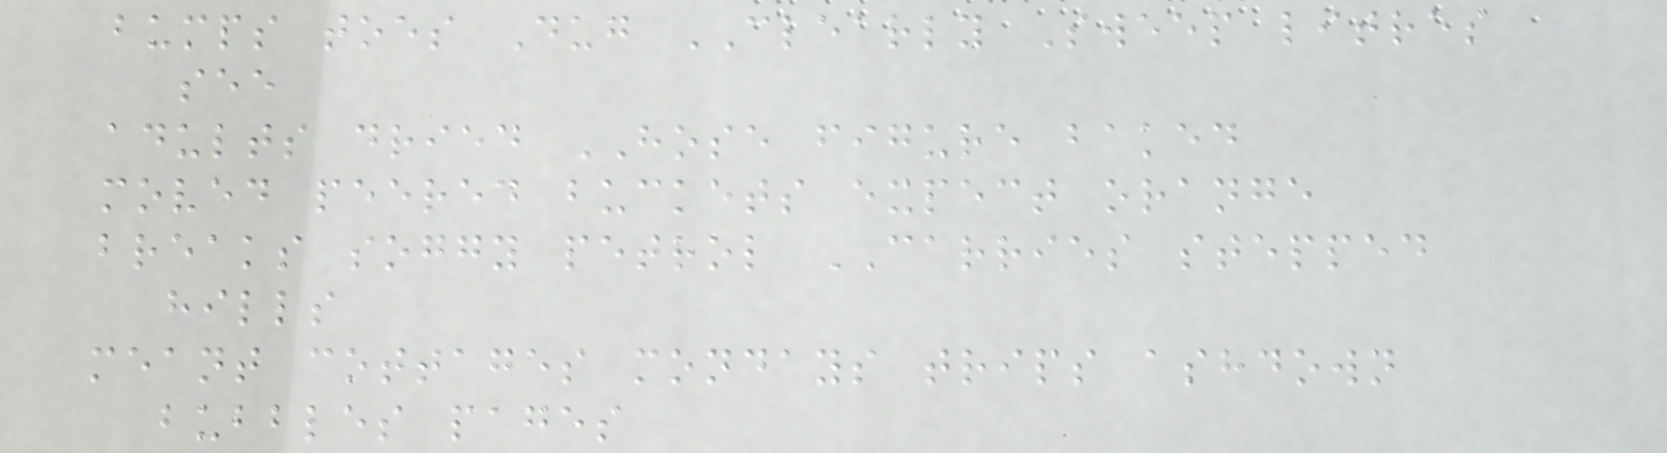bumps toes Dug CLEARLY Sweep litres
see
adults dried HOSE figure baked
moved peered buckets expect orange
breaks soggy petrol CARRIES stepped
hills
meant cottages mondays trips ashdown
bubbles pages
